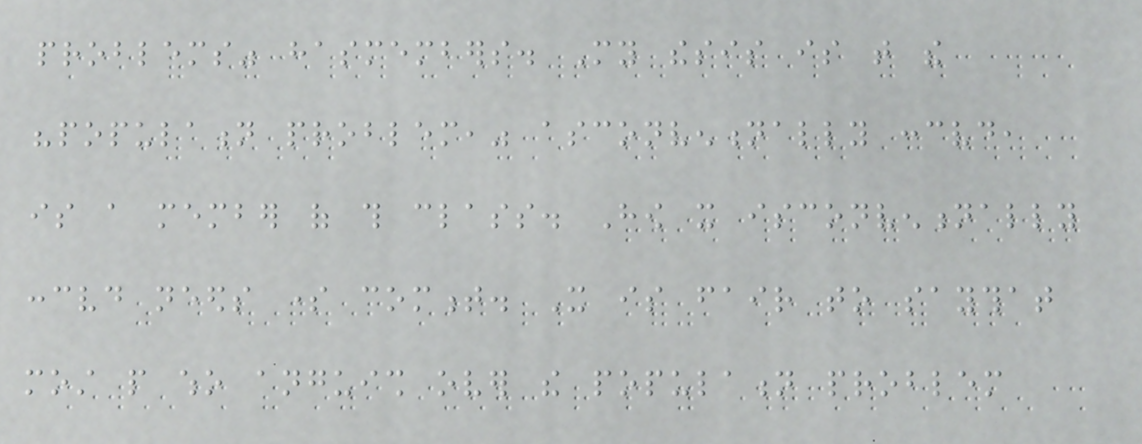problems" hasmembers. My thesis is that the
"population problem," asconventionally conceived,
is a member of this class. How it isconventionally
conceived needs some comment. It is fair to saythat
most people who anguish over the population problem
